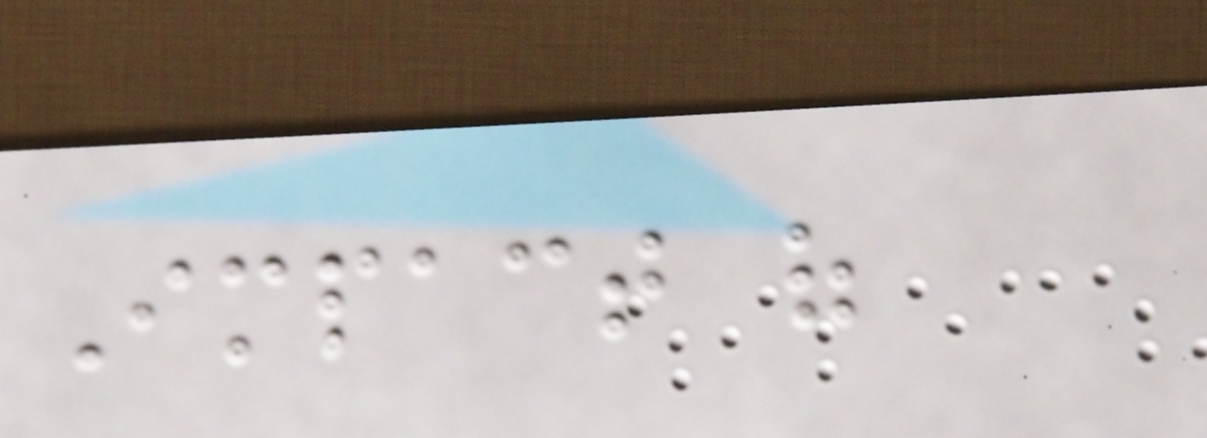Impact of
